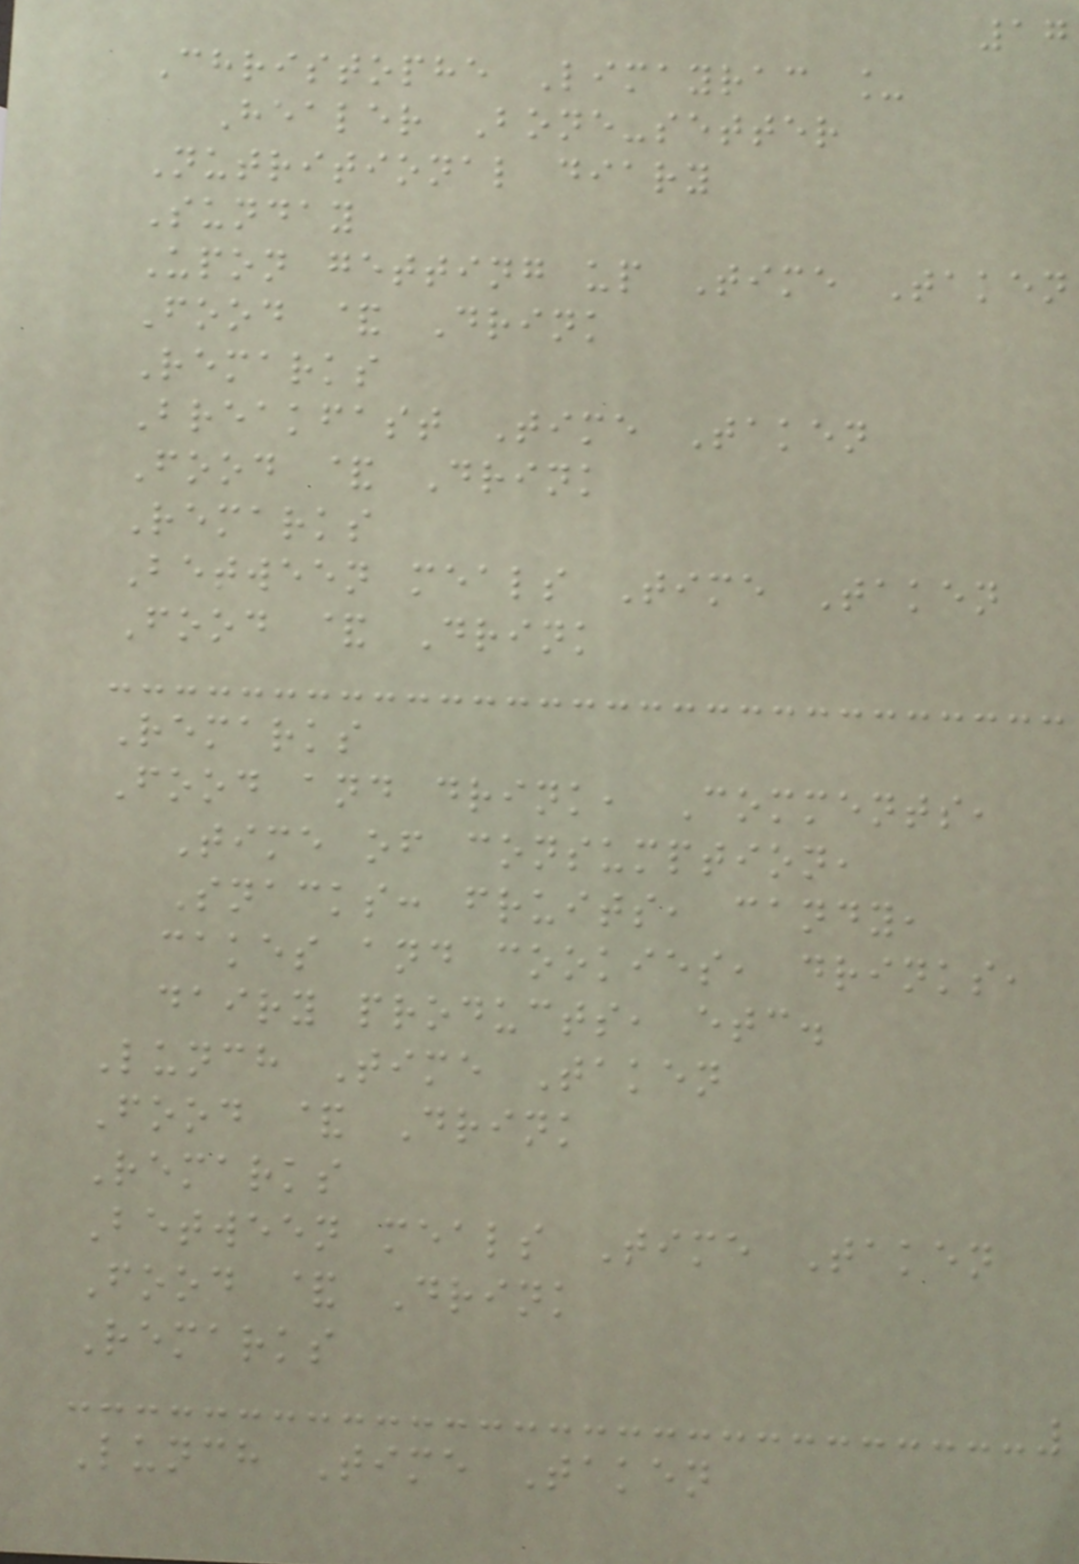17
Christophe Limayrac _
Healer Bone-setter
Nutritional diary
Sunday
Upon getting up Time Taken
Food & Drink
Remarks
Breakfast Time Taken
Food & Drink
Remarks
Between meals Time Taken
Food & Drink
Remarks
Food and drink, Comments,
Time of consumption,
Snacks: fruits, candy,
cakes and cookies, drinks,
dairy products, etc.
Lunch Time Taken
Food & Drink
Remarks
Between meals Time Taken
Food & Drink
Remarks
Lunch Time Taken
